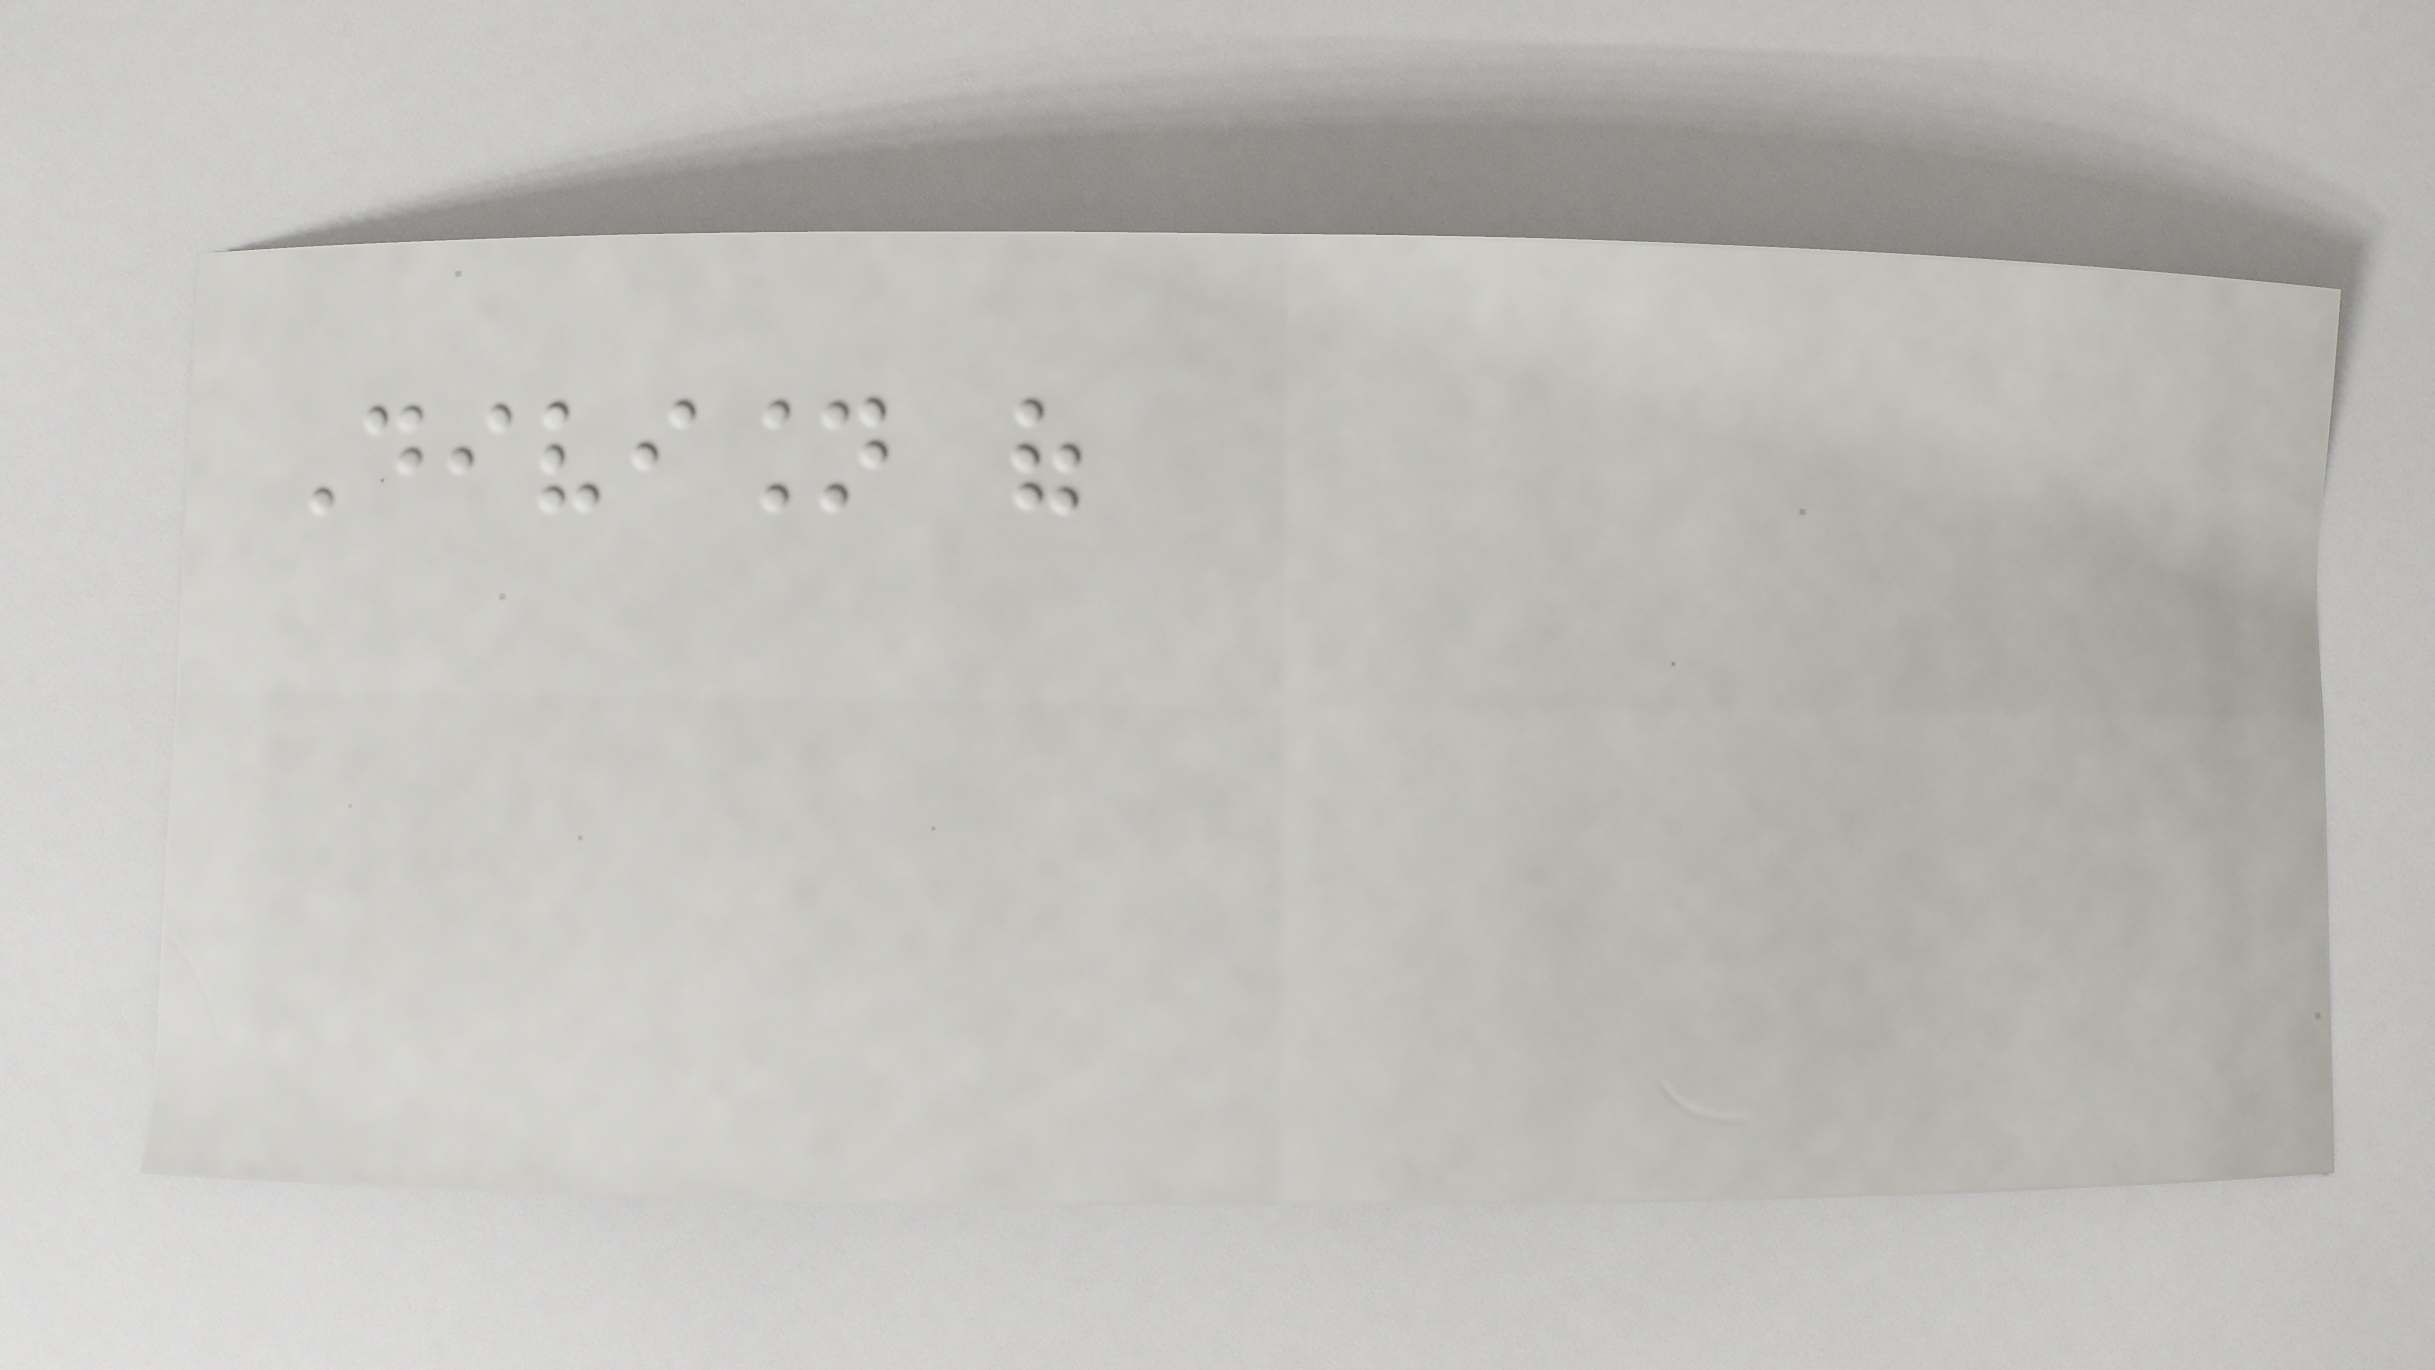Division of
